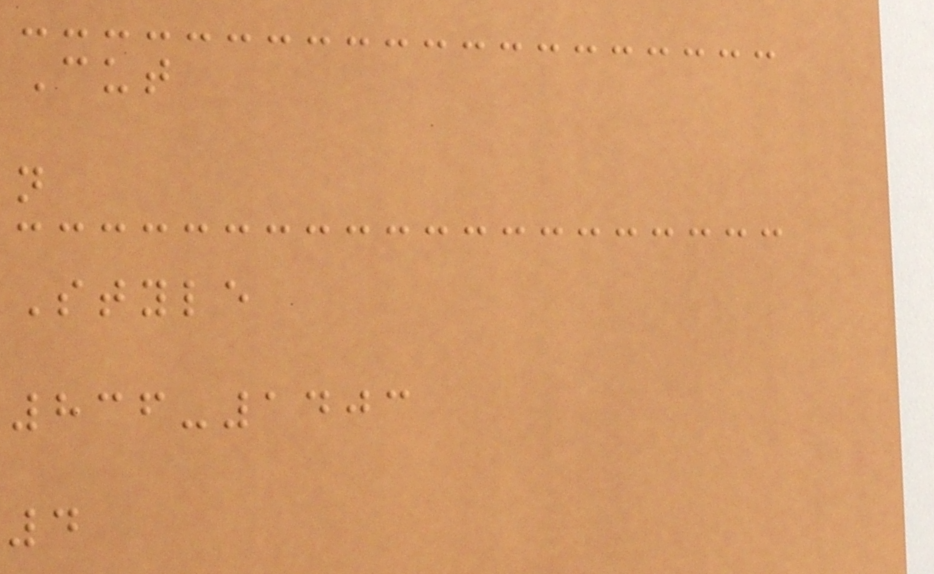Cut
n
Style
836-1403
4
